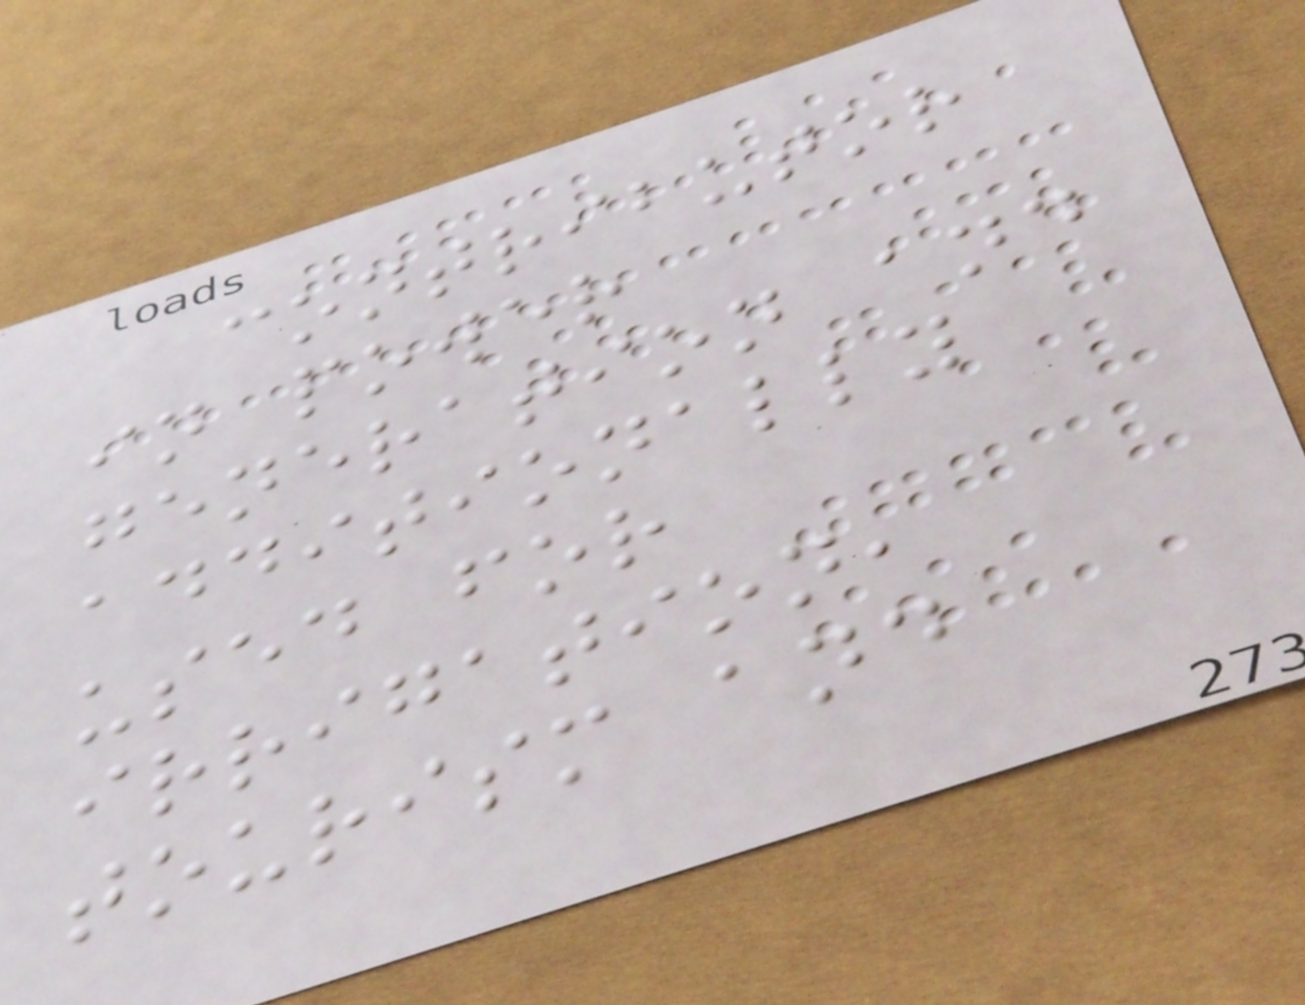contributor
in power
generation and
additionally
used for
irrigation,
tourism and
